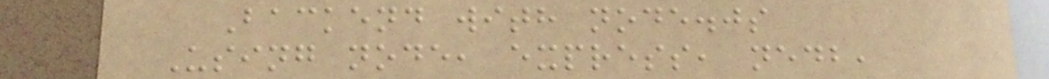Backend with node.js
Using node, express, nedb,
